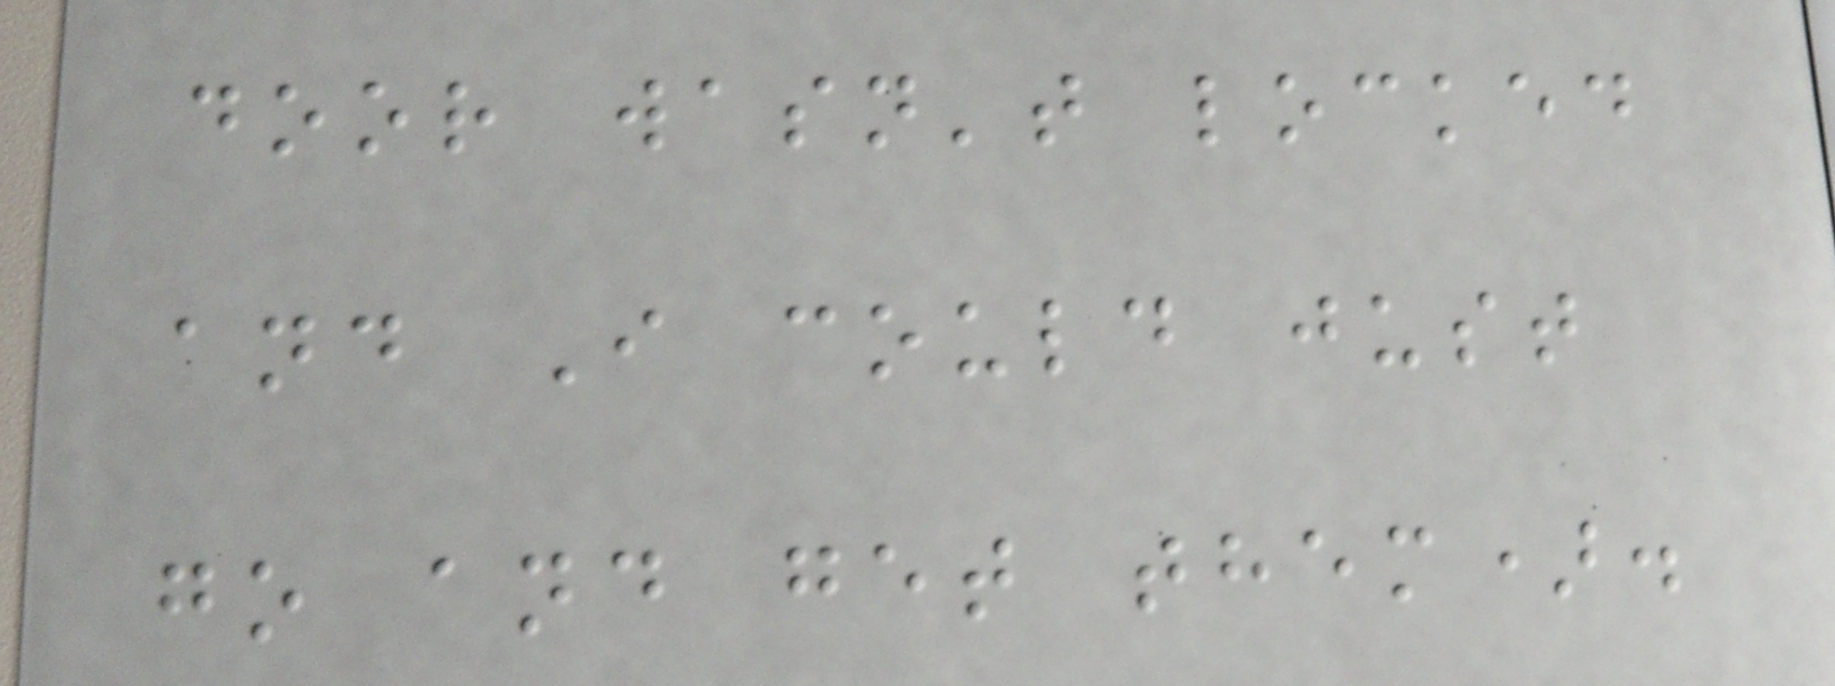door wasn't locked
and I could just
go and get them).
